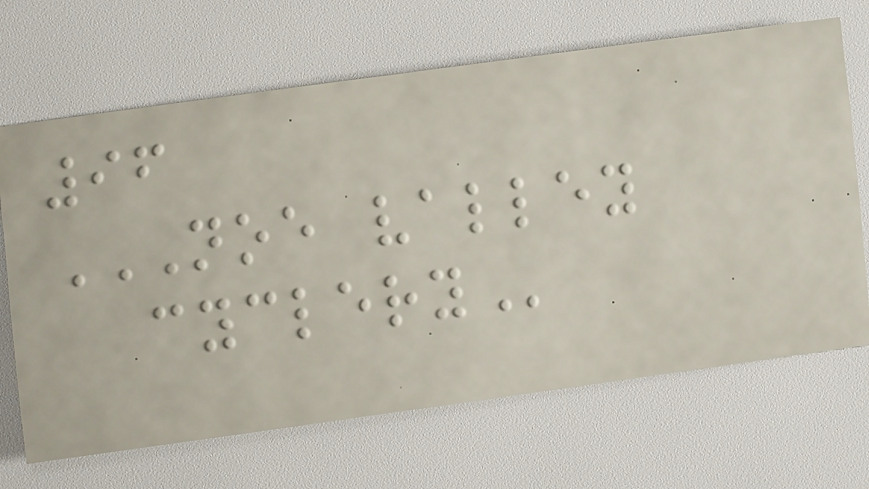96
NOE VALLEY
CYCLERY
